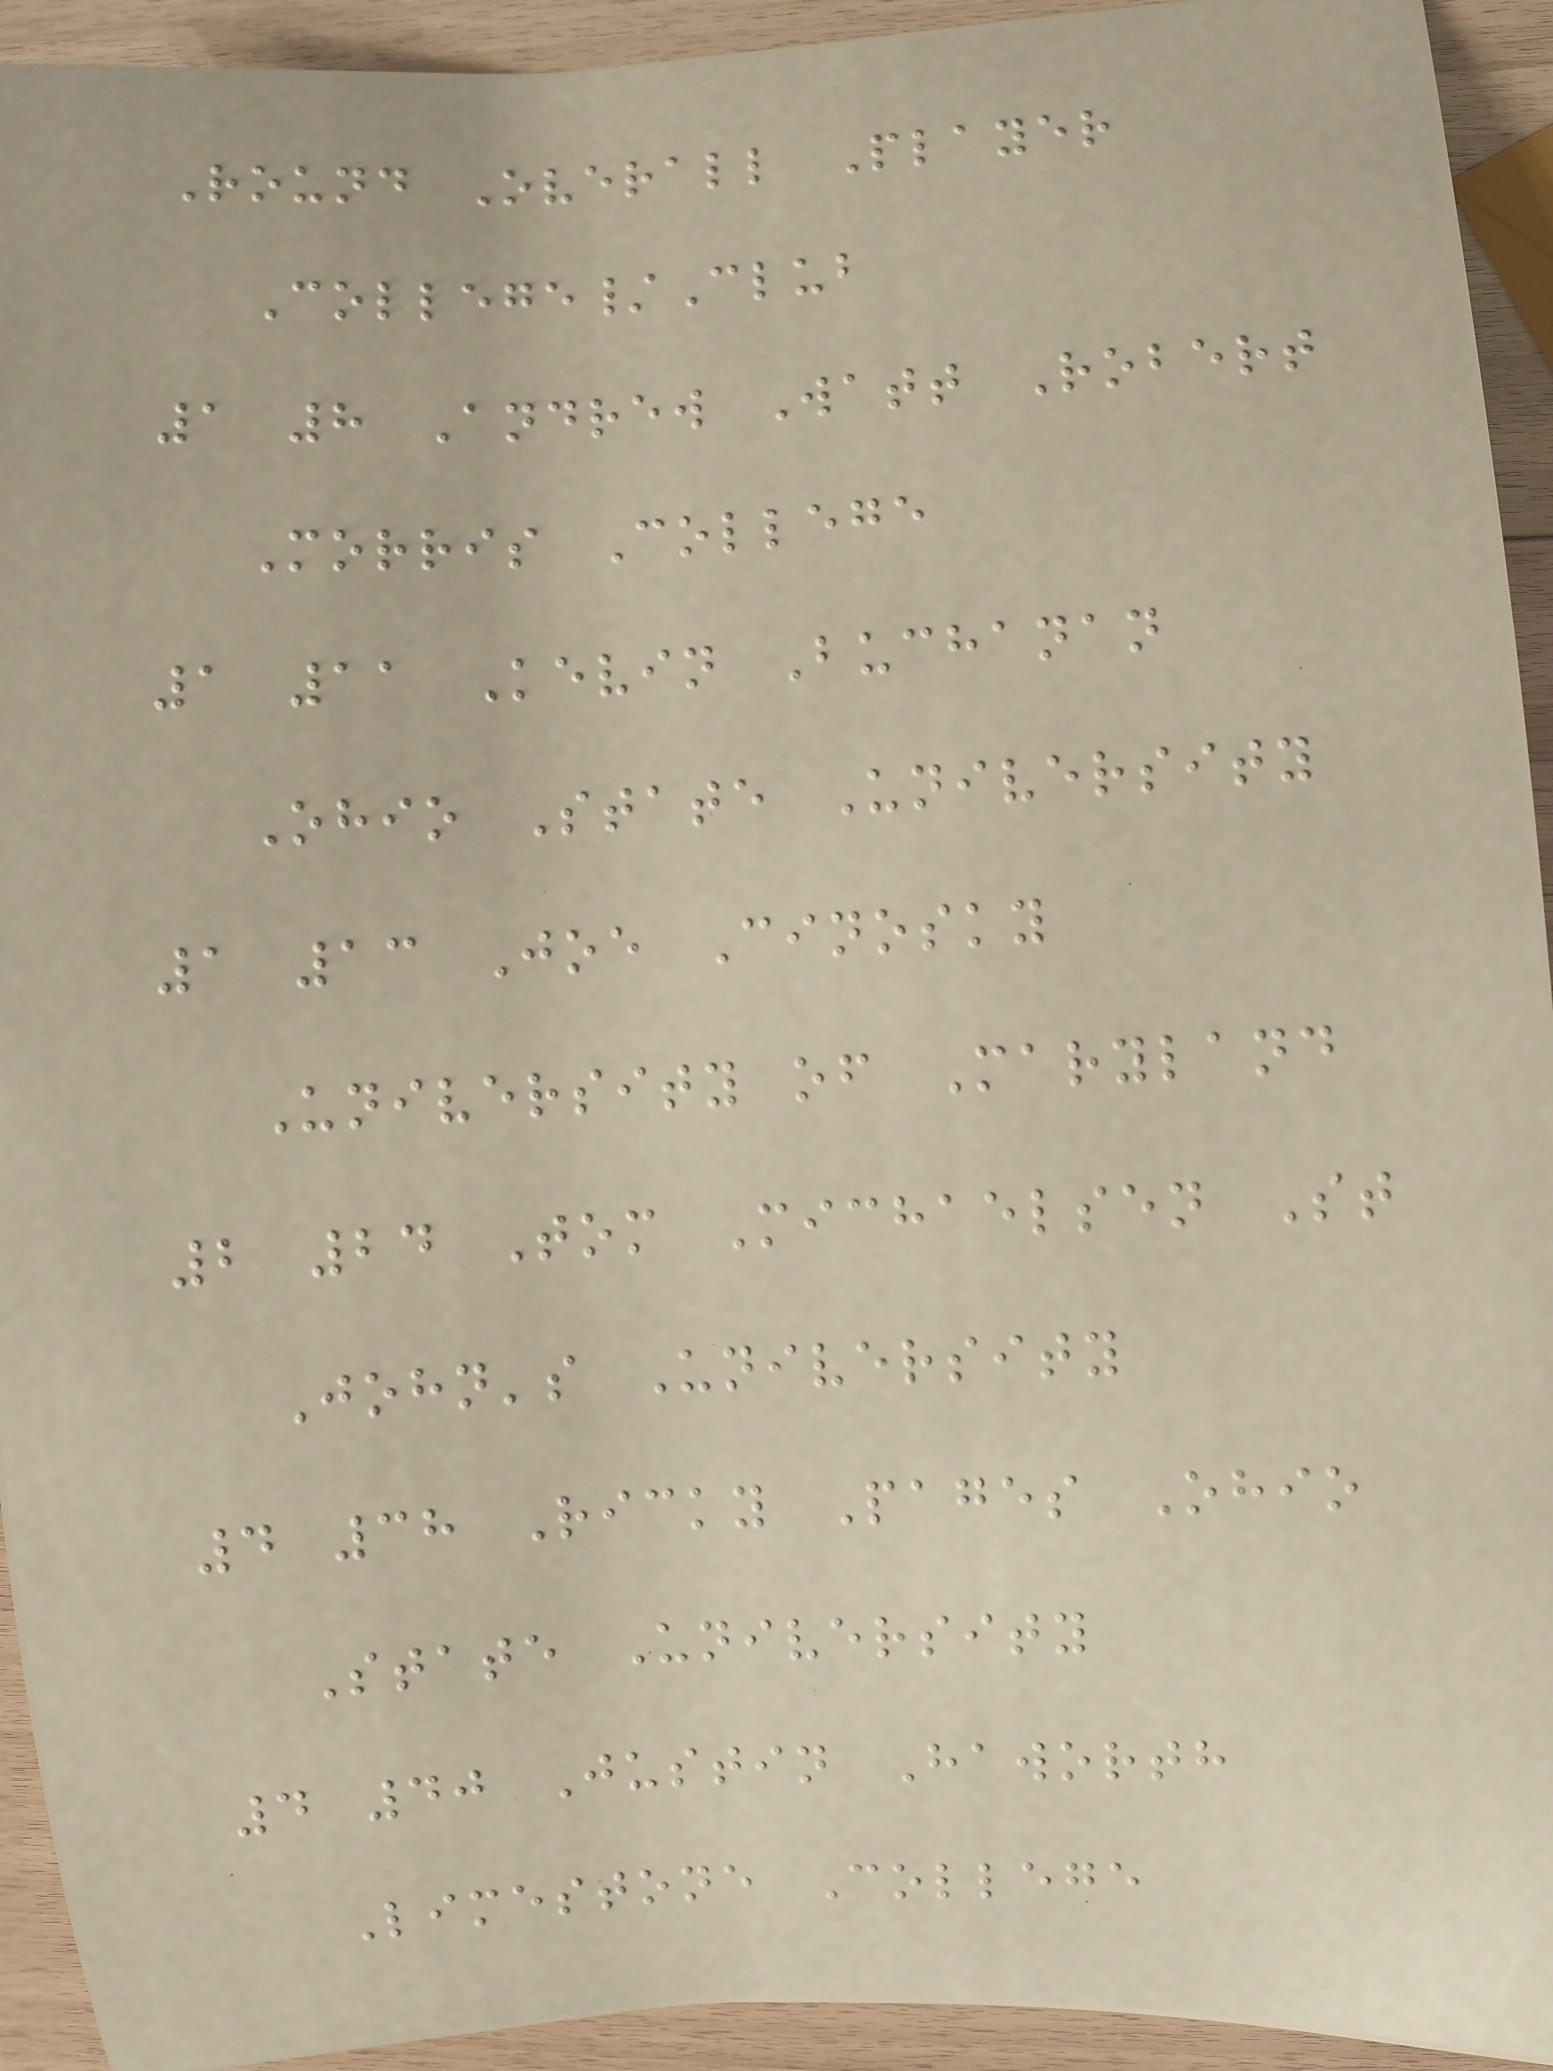Round Overall Player
College/Club
1 8 Andrew Watt Robert
Morris College
1 11 Kevin Buchanan
Ohio State University
1 13 Joe Cinosky
University of Maryland
2 24 Tom Michaelsen St
John's University
4 38 Ricky Pages Ohio
State University
4 40 Justin Haworth
Limestone College
